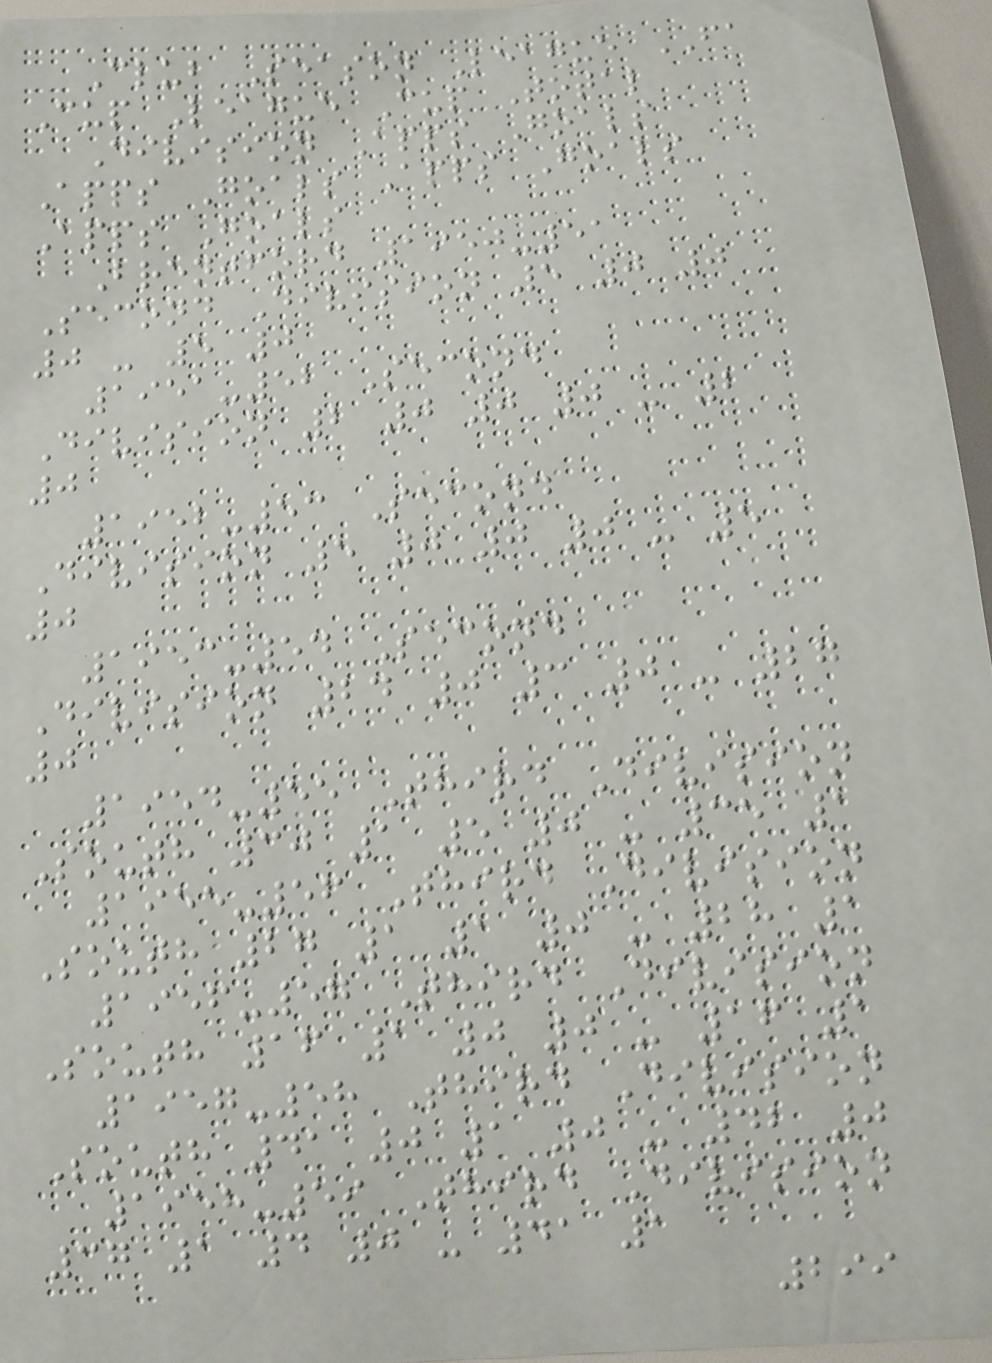Club Season League FA
Cup League Cup Total
Division Apps Goals
Apps Goals Apps Goals
Apps Goals
Brentford 1950-51
Second Division 5 0 0
0 - 5 0
1951-52 Second
Division 2 0 0 0 - 2
0
1952-53 Second
Division 5 0 0 0 - 5
0
1953-54 Second
Division 24 0 3 0 - 27
0
1954-55 Third Division
South 30 1 5 0 - 35 1
1955-56 Third Division
South 27 1 1 0 - 28 1
1956-57 Third Division
South 16 1 0 0 - 16 1
1957-58 Third Division
South 41 0 1 0 - 42 0
1958-59 Third Division
37 1 4 0 - 41 1
299
